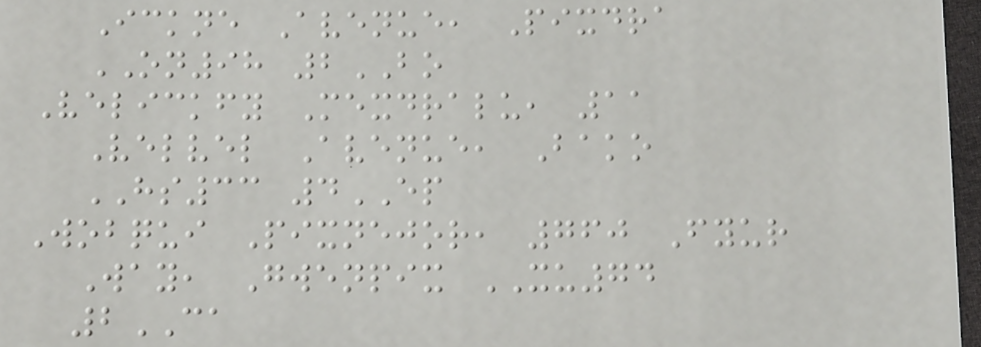Ickne Avenue, Pixdra
ON98 2BO
Velickfy Mexdralu, 11
Velvel Avenue, Bako
HS33 4EP
Wobqui Pixnejor, 760 Fyur
Way, Gwenpix XU74
2CA
